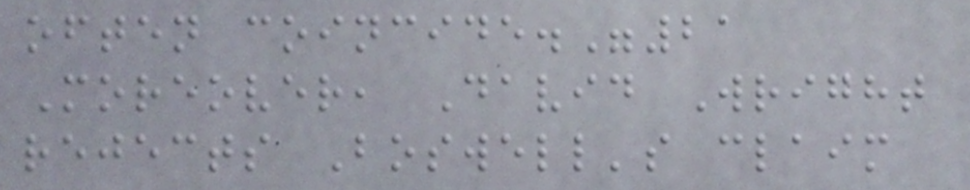often coincide."21
Moreover, David Wright
rejects Boswell's claim
